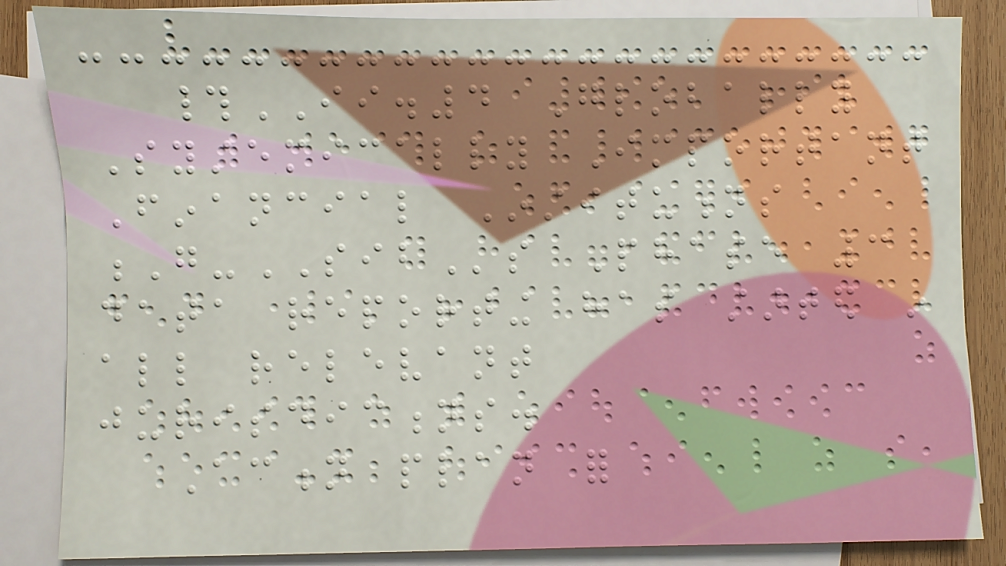#II.4 Globally
Systemically Important
Financial Institutions
G-SIBs Phase 3
data reporting has started in
all relevant
jurisdictions.
Action plan for
